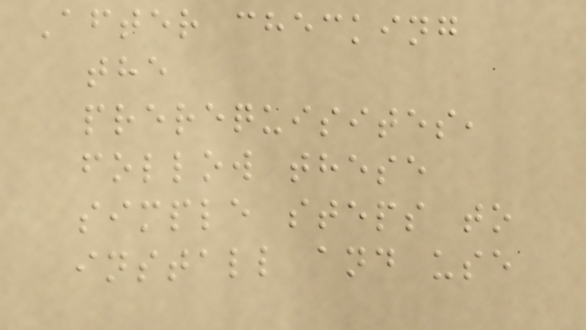After checking
the
prerequisites,
follow these
simple steps to
install and use
